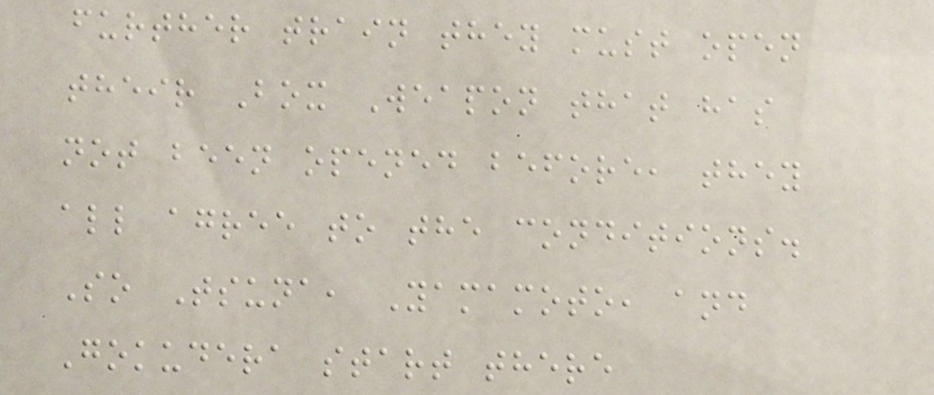further train they must open
their Box Weapon that has
not been opened before, they
all agree to the conditions.
So Tsuna, Yamamoto, and
Gokudera start there
